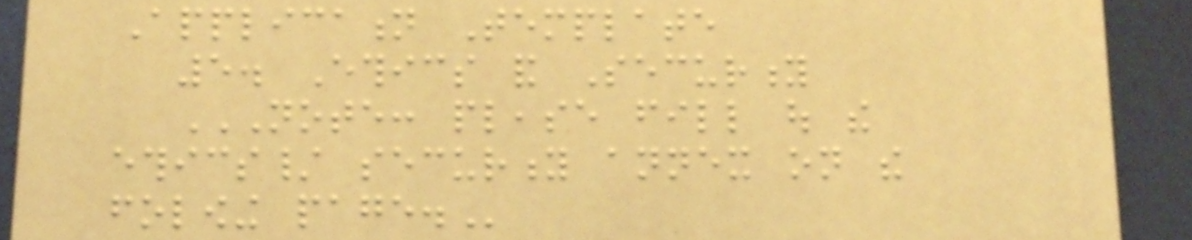Application Template
5. Ethics and Security
NOTE: PLEASE FILL OUT THE
ETHICS/ SECURITY ANNEX ON THE
FOLOWING PAGE.
